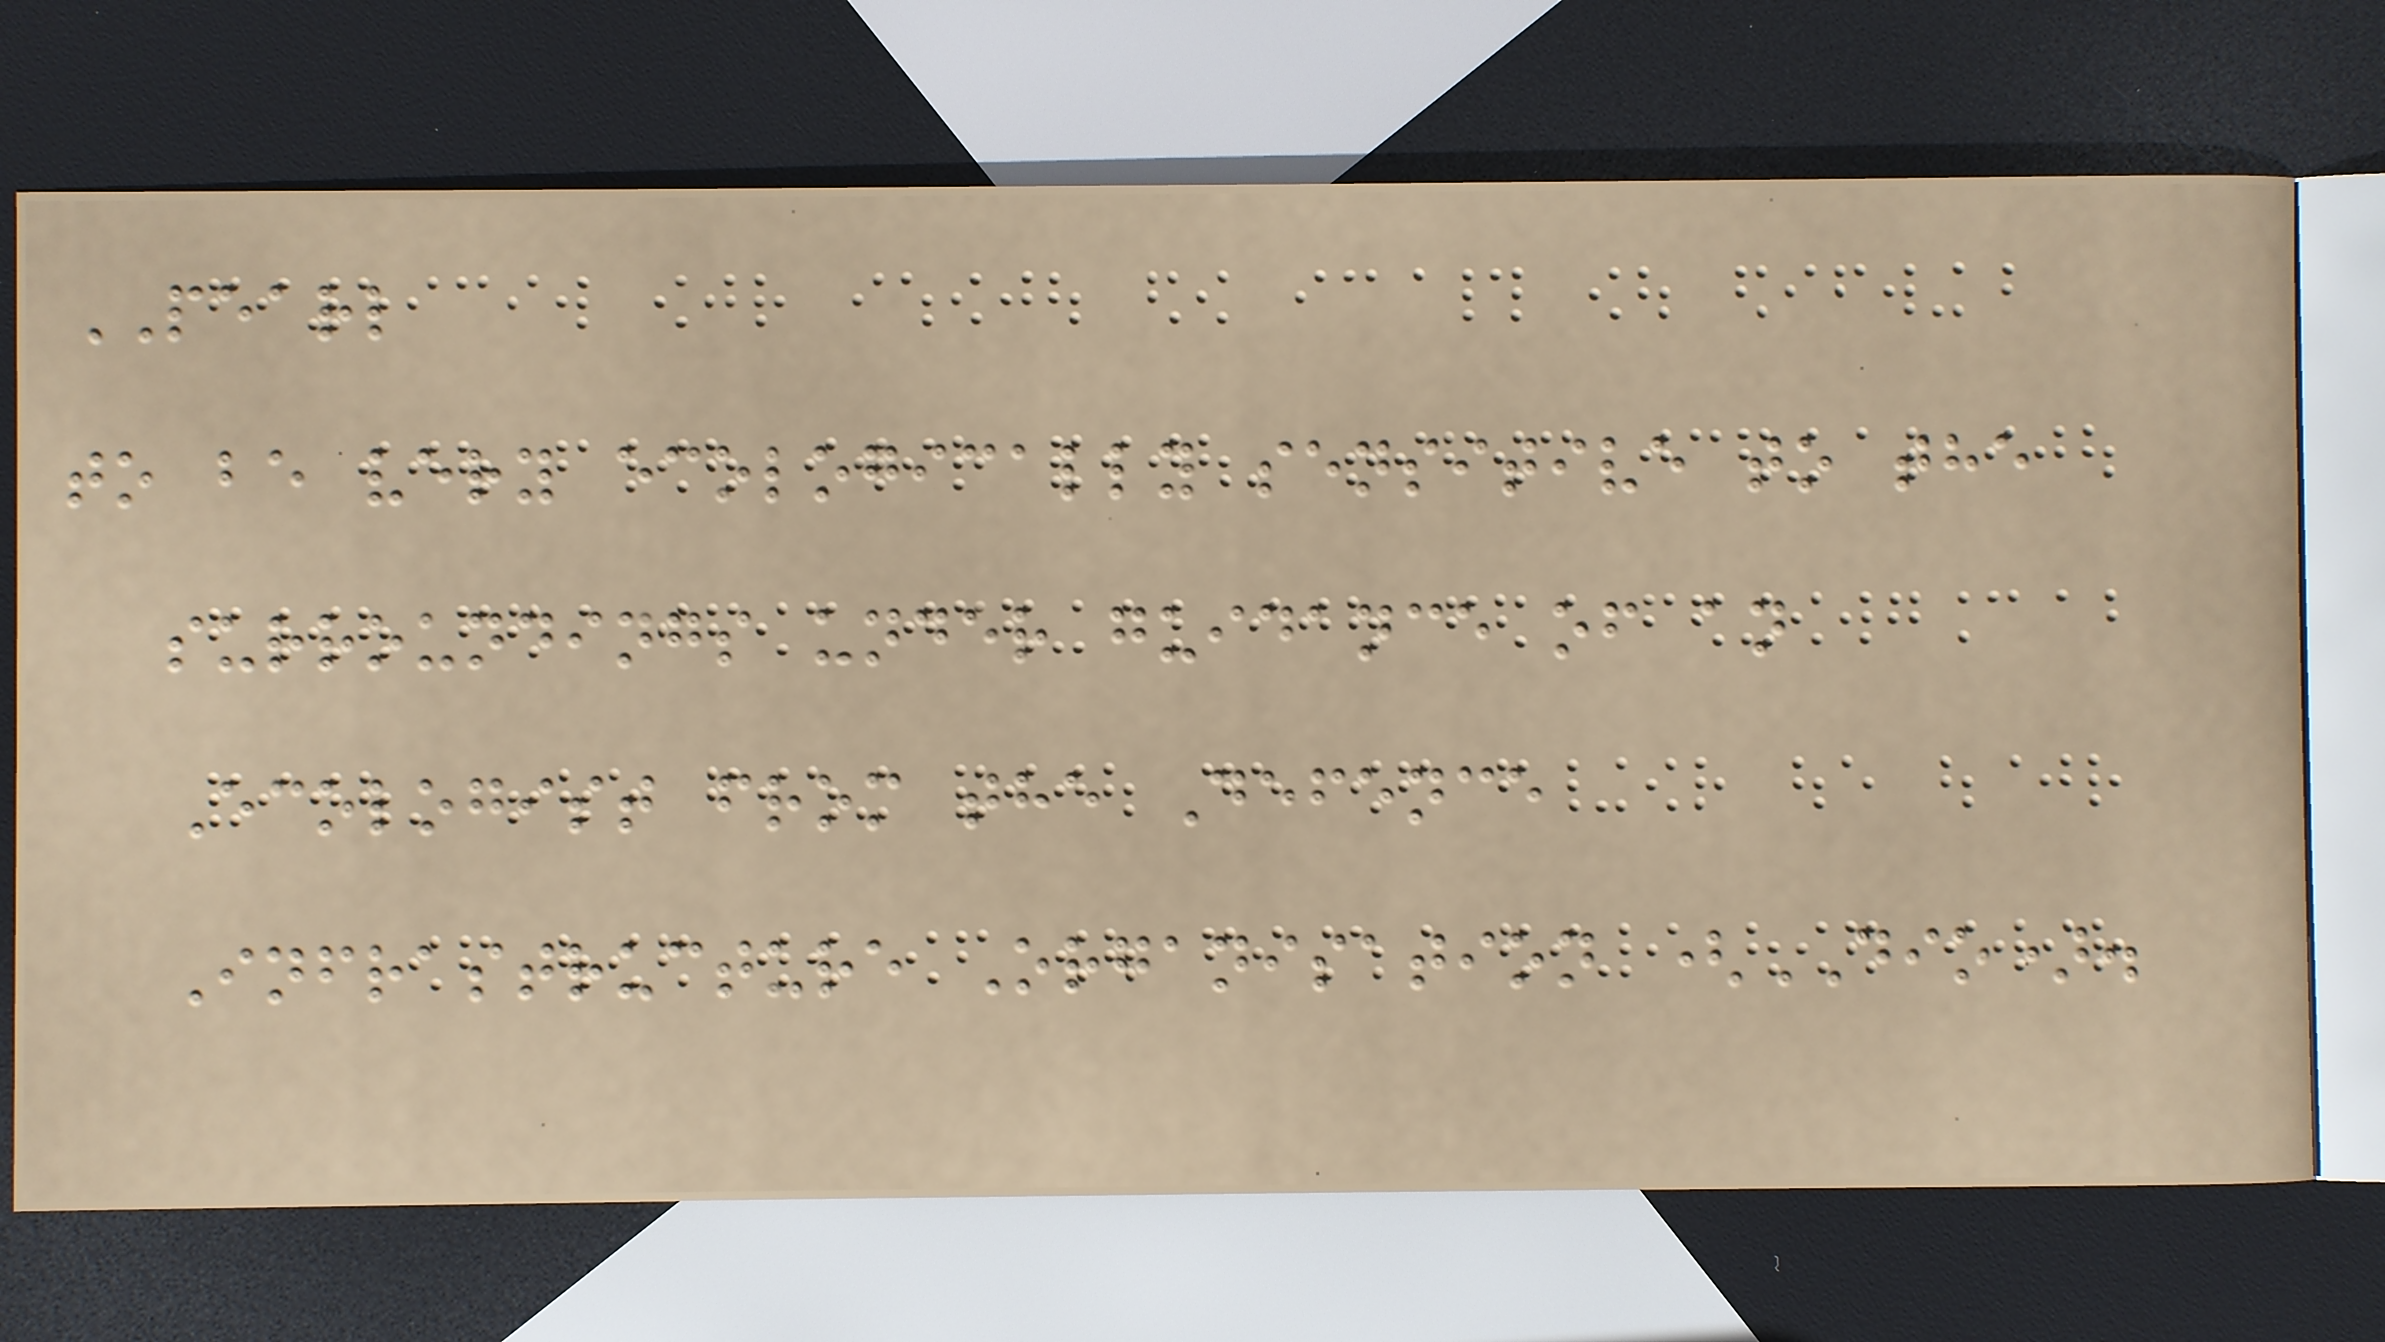PEARL
to be very ecologically sensitive to the
surroundings under guidance of an
Ecologist from the Defence
Infrastructure Organisation (DIO).
